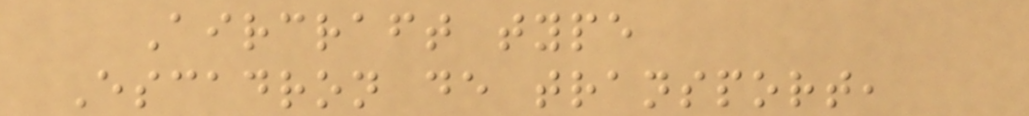Aircraft type
Escadron de transport,
